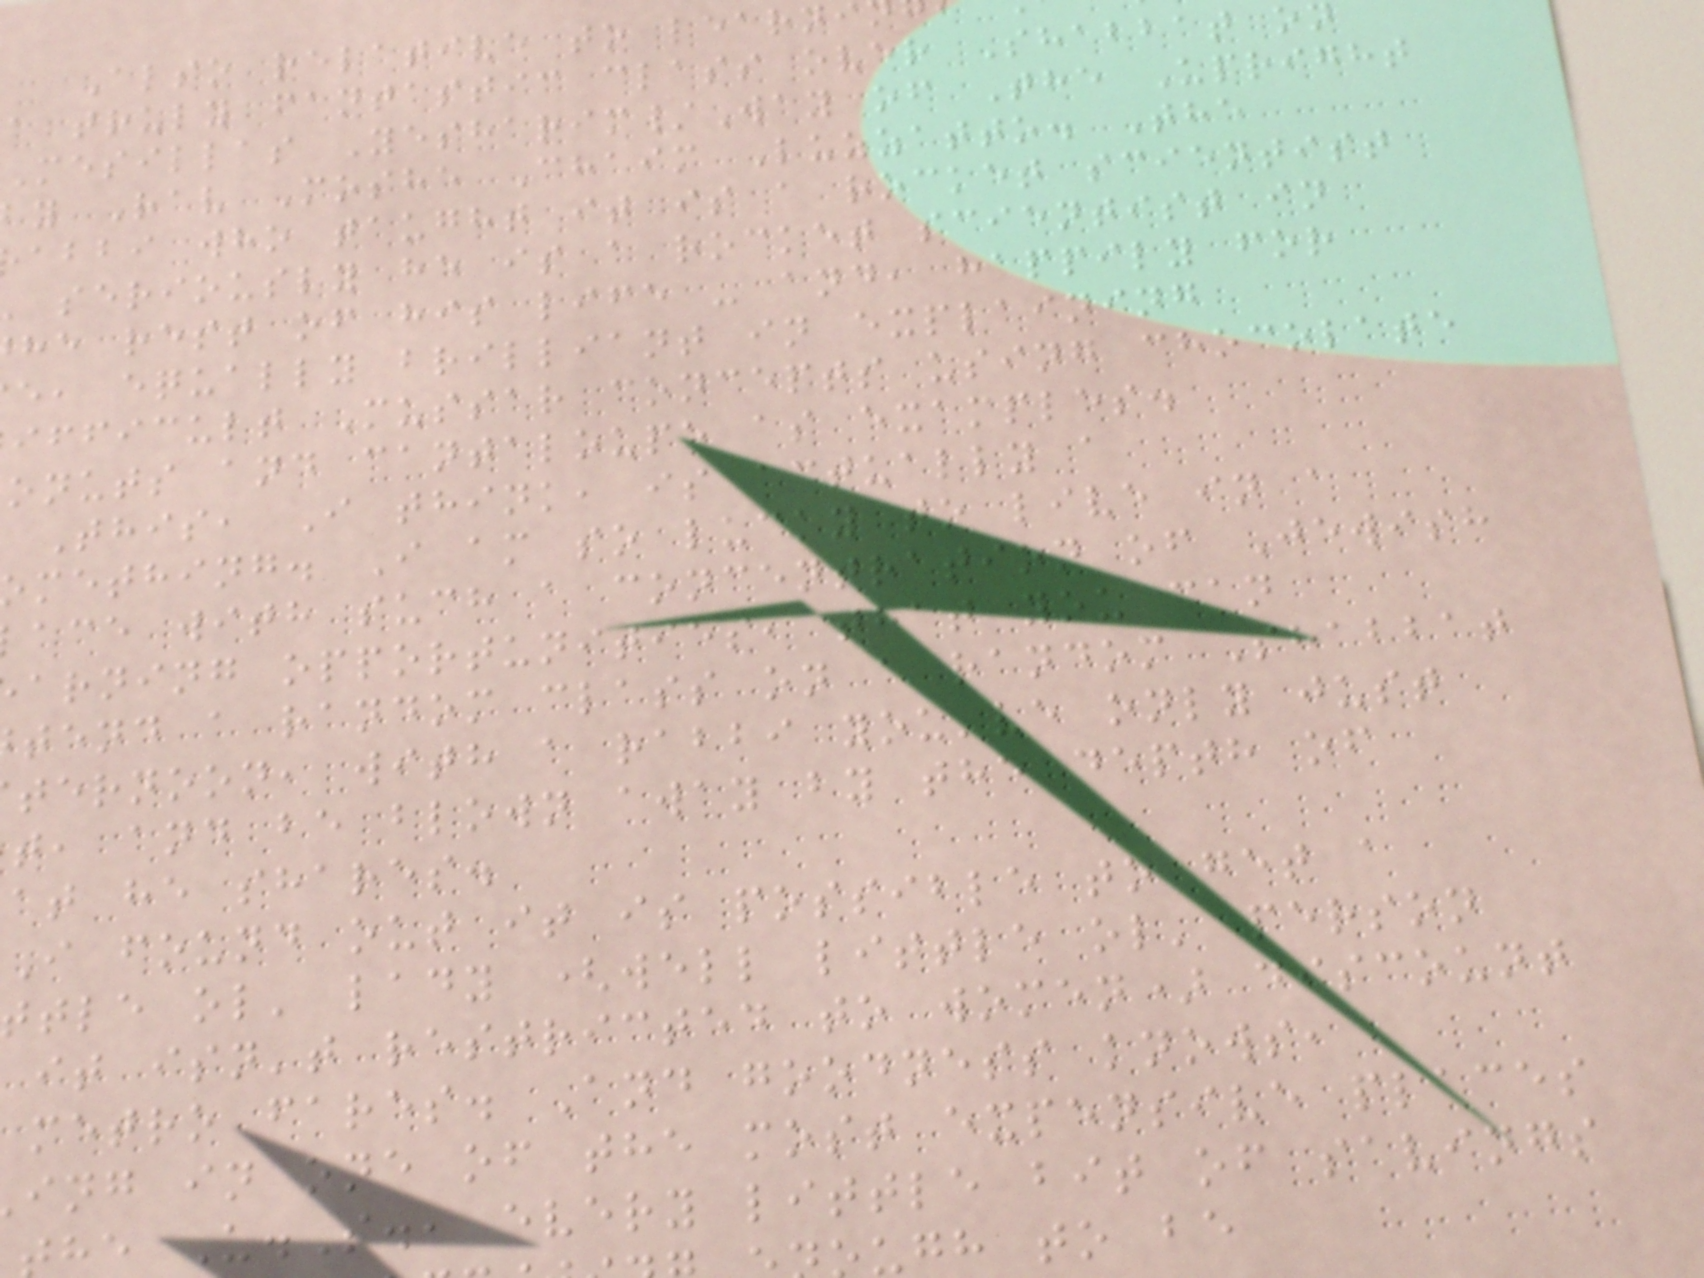Also relative to learn
a truly fantastic class over Shabbat on
Mesillas Yesharim/Way of The Upright
y Rav Moshe Chaim Luzzatto. The
abbi who taught it is a rocket scientist
seriously he is a rocket scientist in
he rest of his life - and, happily for
e, equally brilliant in explaining
ifficult Mussar concepts using chocolate
onuts and cantaloupe as examples.
This, I think, is actually a
mething. I am so lucky to live in a
ace with such a concentration of Jewish
arning opportunities, that you can
tend a random class on a random Shabbat
ternoon, with a rabbi you've only just
t, and be blown away by the depth of
at he shares.
I found out it is possible to get a
ttle ol' lady (well little ol' person
it isn't restricted to women) discount
metro fares. And goodness knows,
ing in one of the most expensive places
he U.S., every little bit of savings
ugh to be
